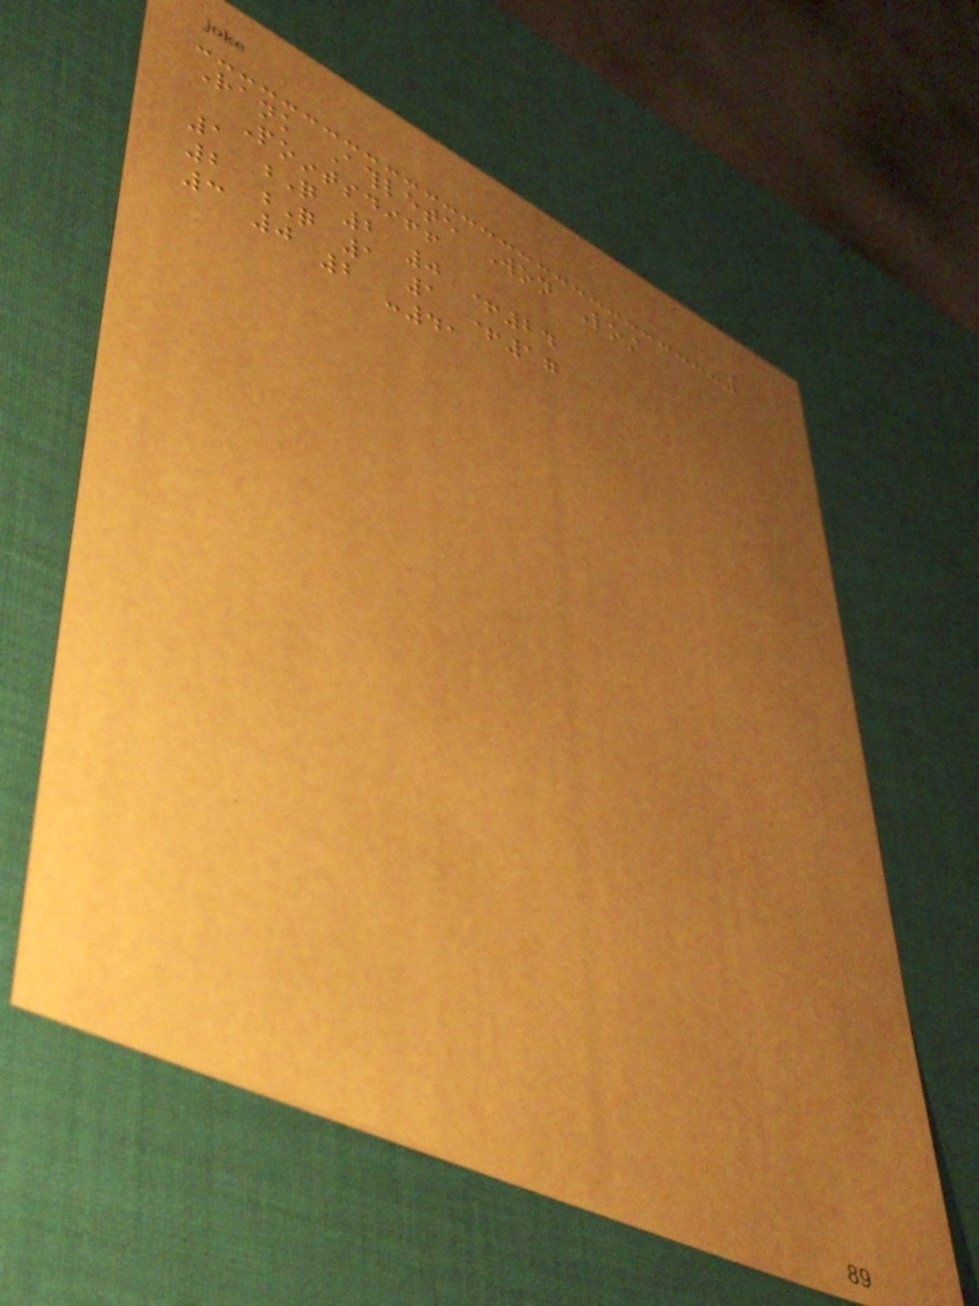Rank Athlete Won Lost
Pointsdiff
1 Q 2 0 +24
2 Q 1 1 +17
3 0 2 -41
